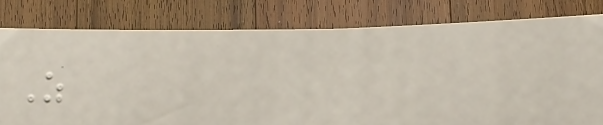As
